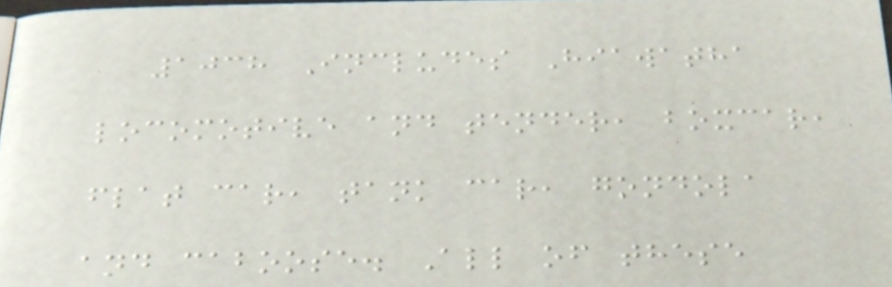1038 Includes Hiawatha
locomotive and tender, boxcar,
flat car, tank car, gondola
and caboose. All of these
